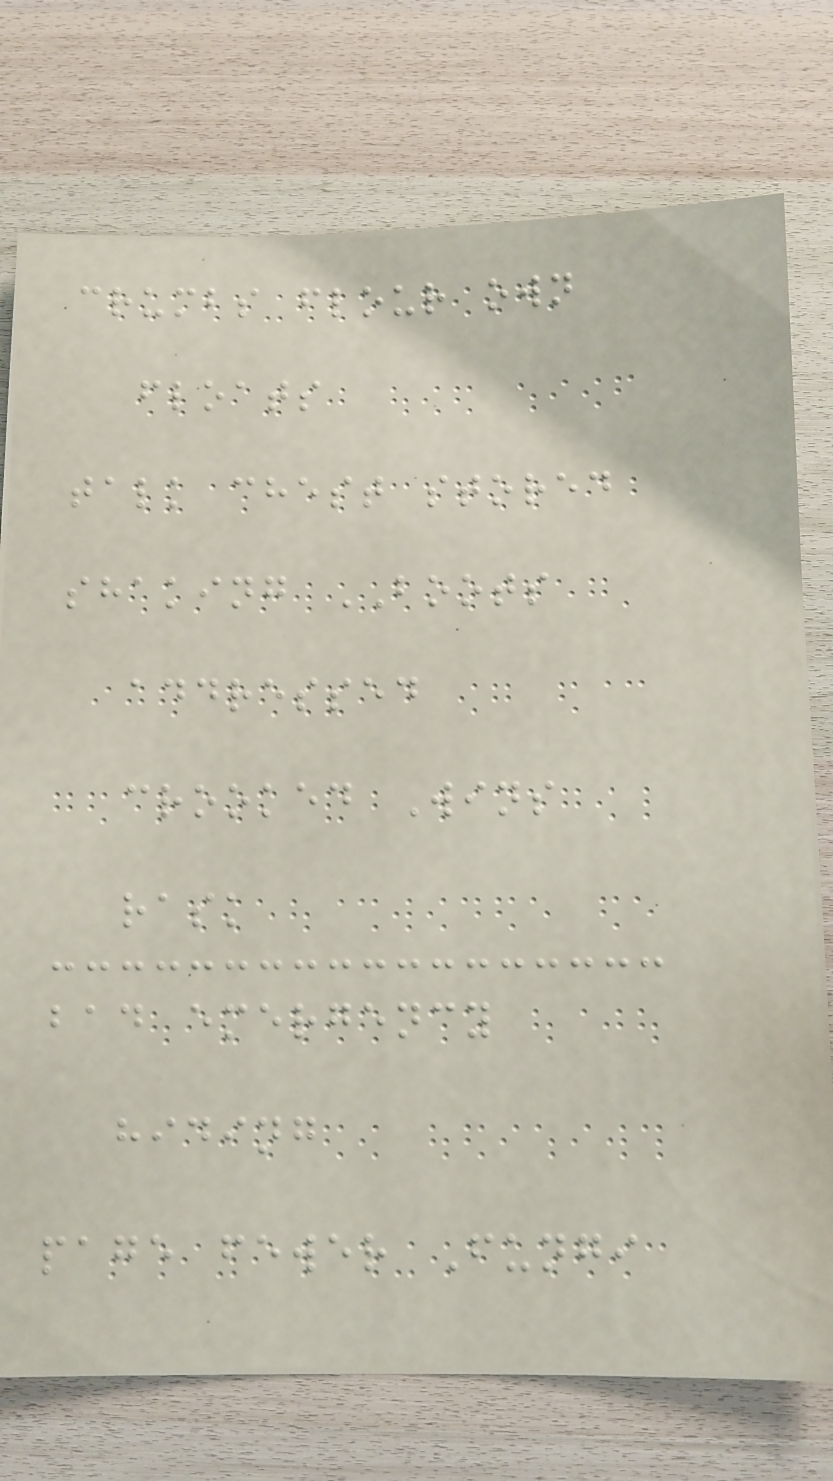crumbs flour own
floats
talk chest stored
shaking BOOTS
addressed
crooked Wins
rask
bad emergency
hiding
page fewer Fungi
